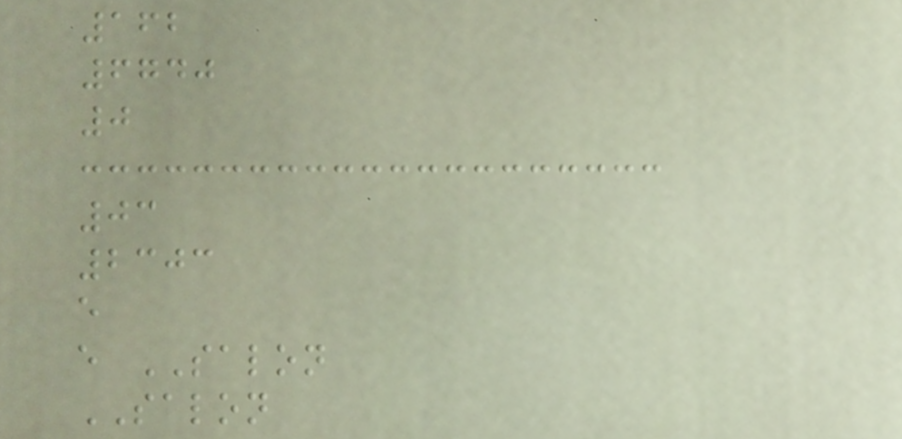162
6740
0
03
2303
e
e SALON
SALON
